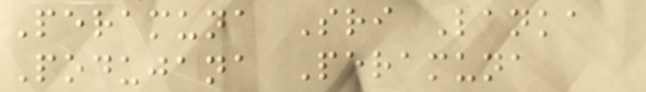Peramuna Sri Lanka
Podujana Peramuna
